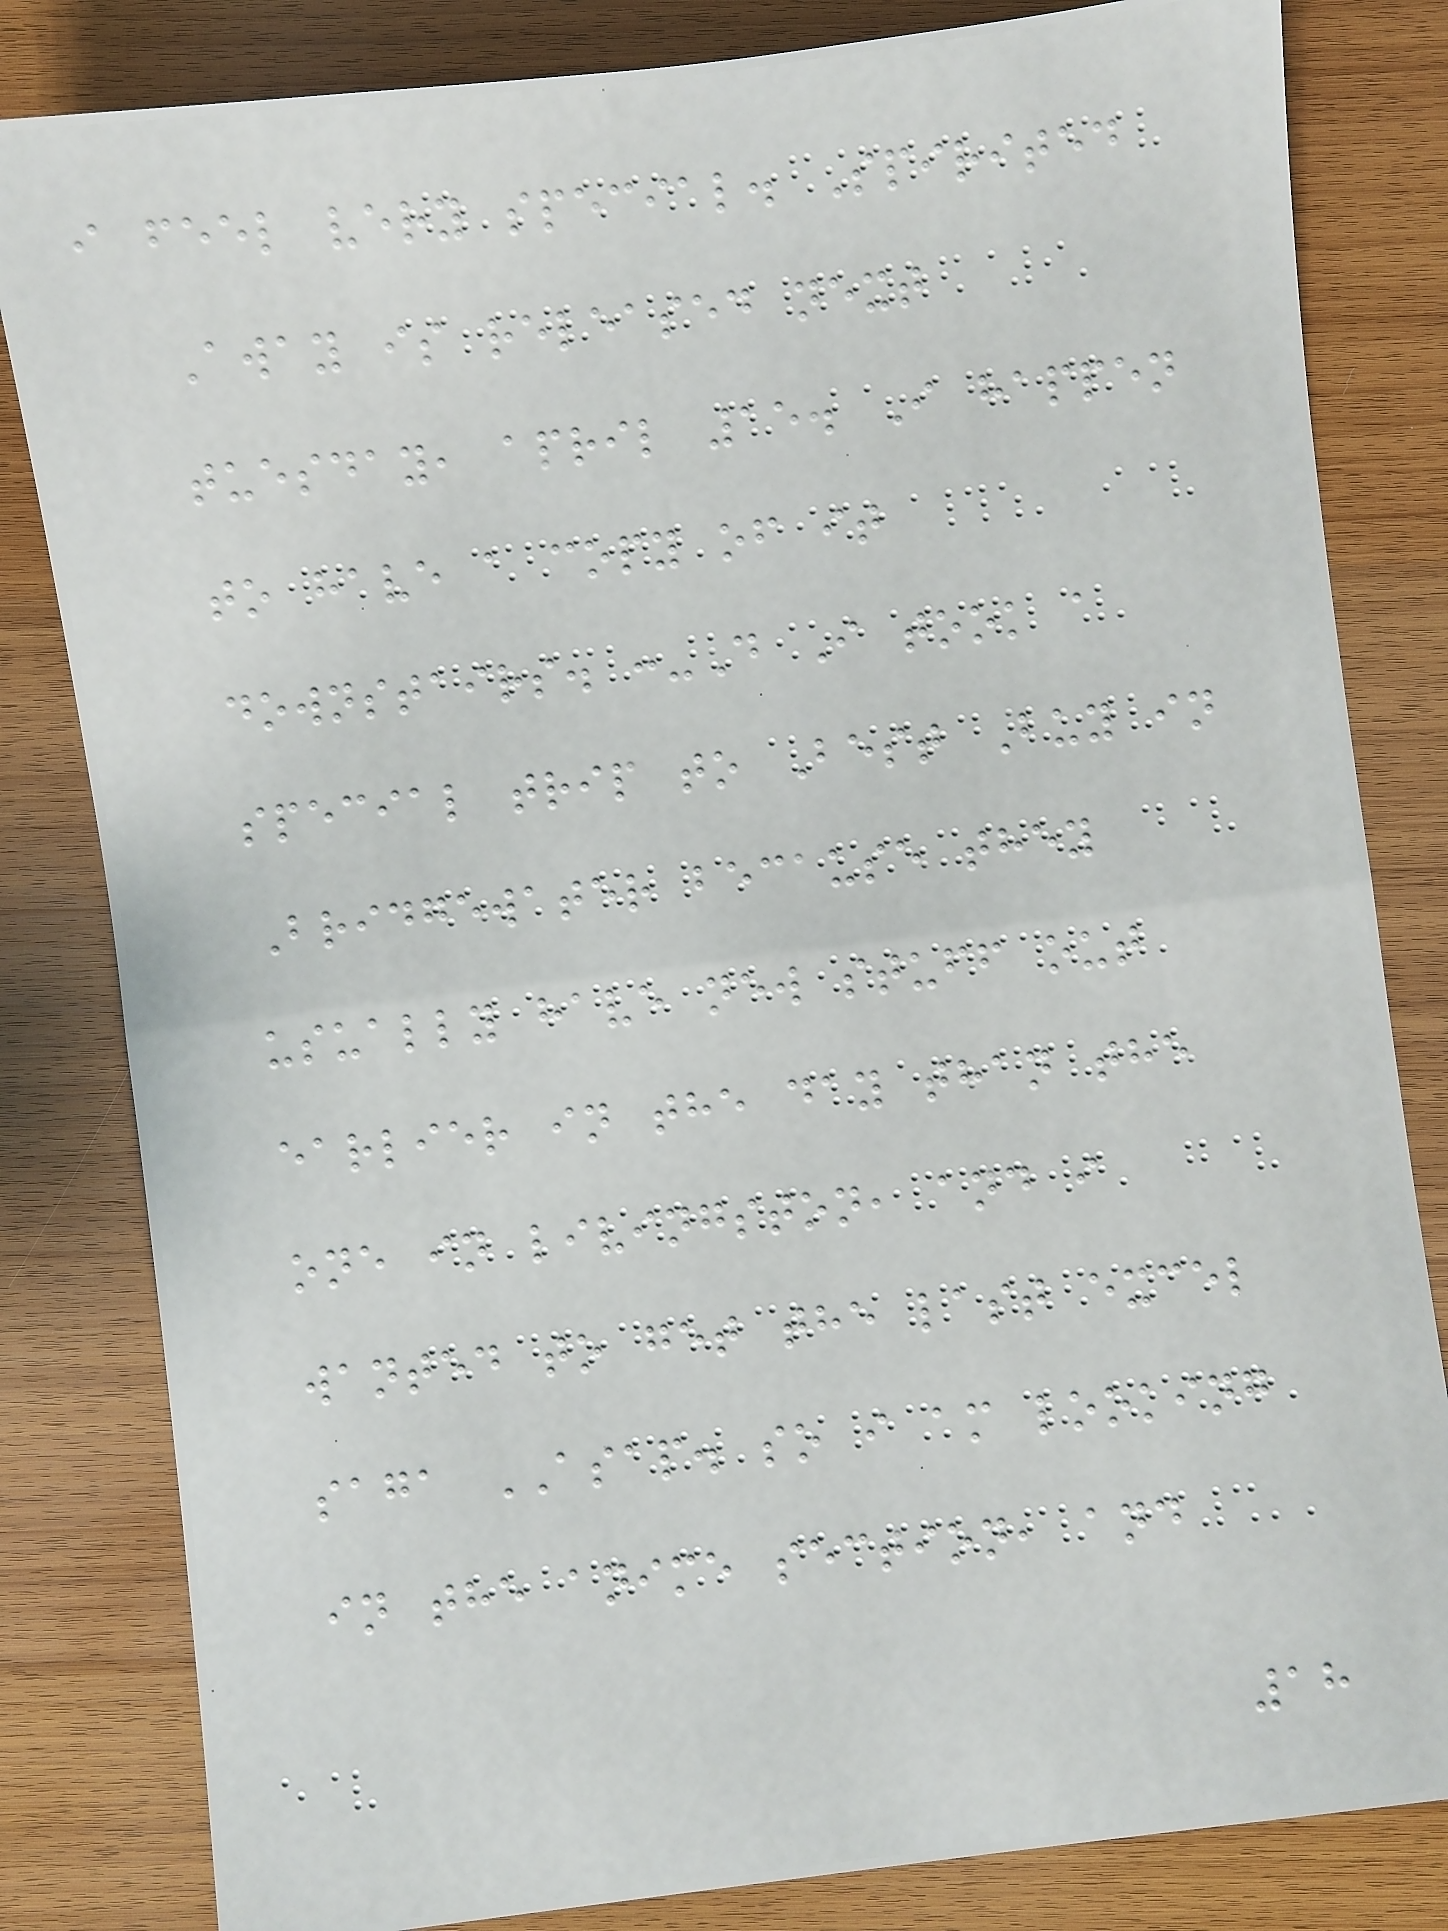i feel very special. Spirited
Away is released next
tuesday, april 15. I happen
to have a copy of it
downstairs. :-D I took a
special trip to Best Buy in
Bridgewater because they
usually have new stuff out
earlier in the day than the
one in livingston, and i
wanted to get the last excel
saga ASAP. so i am looking
in the anime section, and
18
